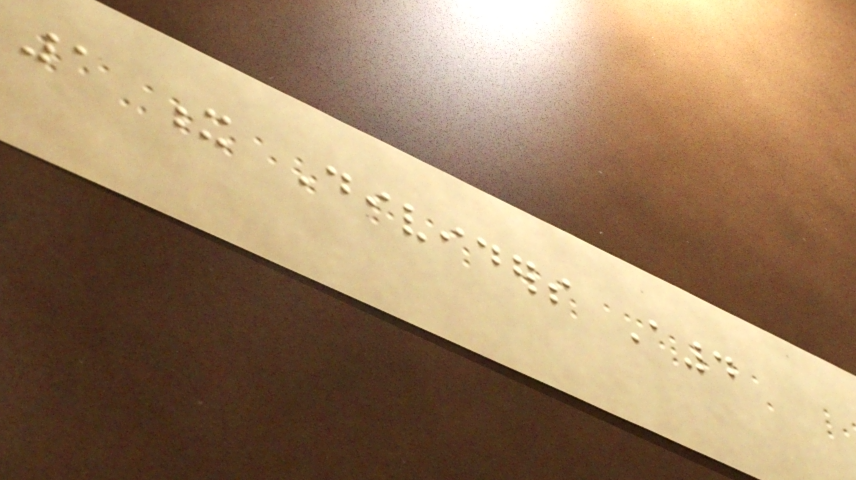1 x Dividers A4
